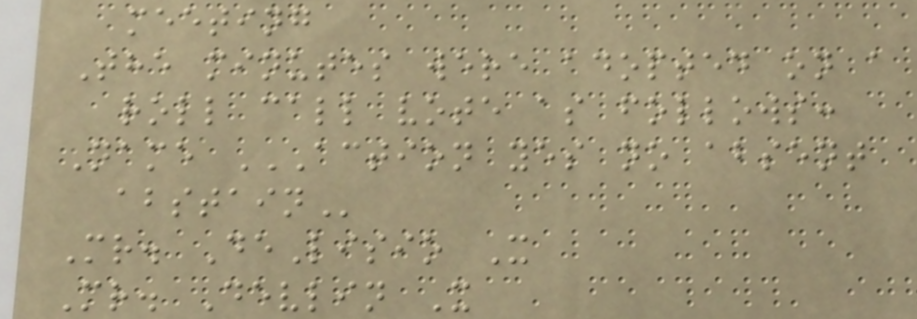meeting
The minutes were adopted on a
roll call vote as follows:
Name ACTION YES NO ABSENT
ABSTAIN
Mr. DeLisio X
Mr. Devlin X
